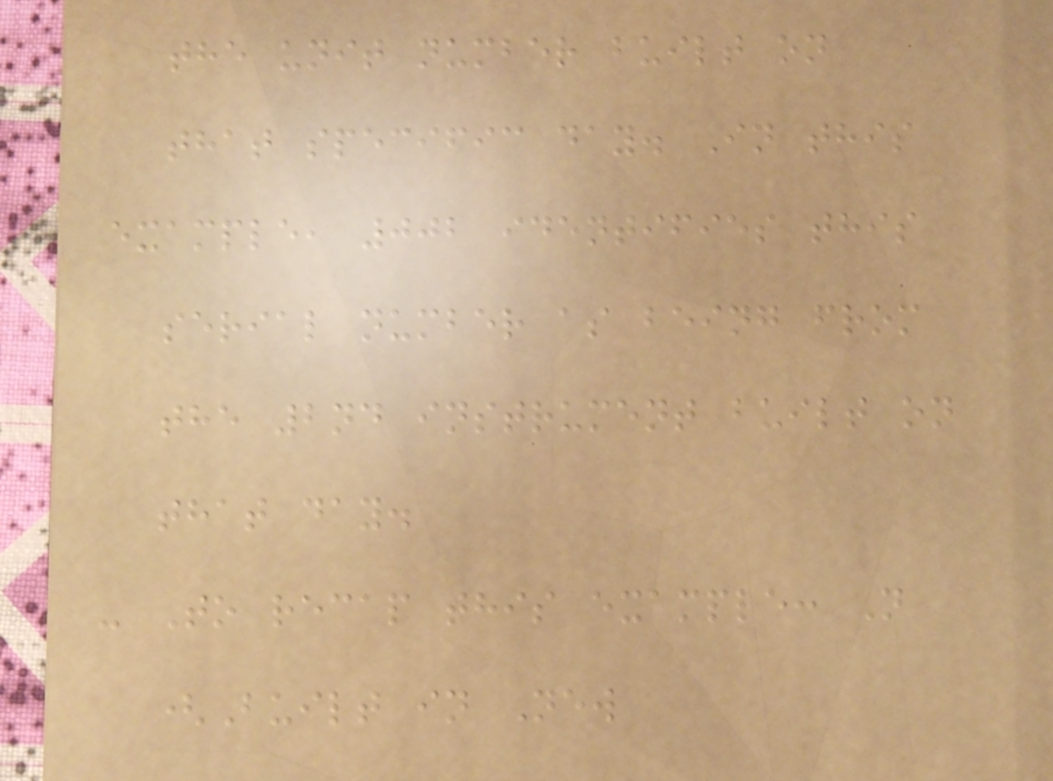the unit number built on
that specific day. In this
example, 002 identifies this
serial number as being from
the 2nd instrument built on
that day.
- To recap this example: N
(Built in New
